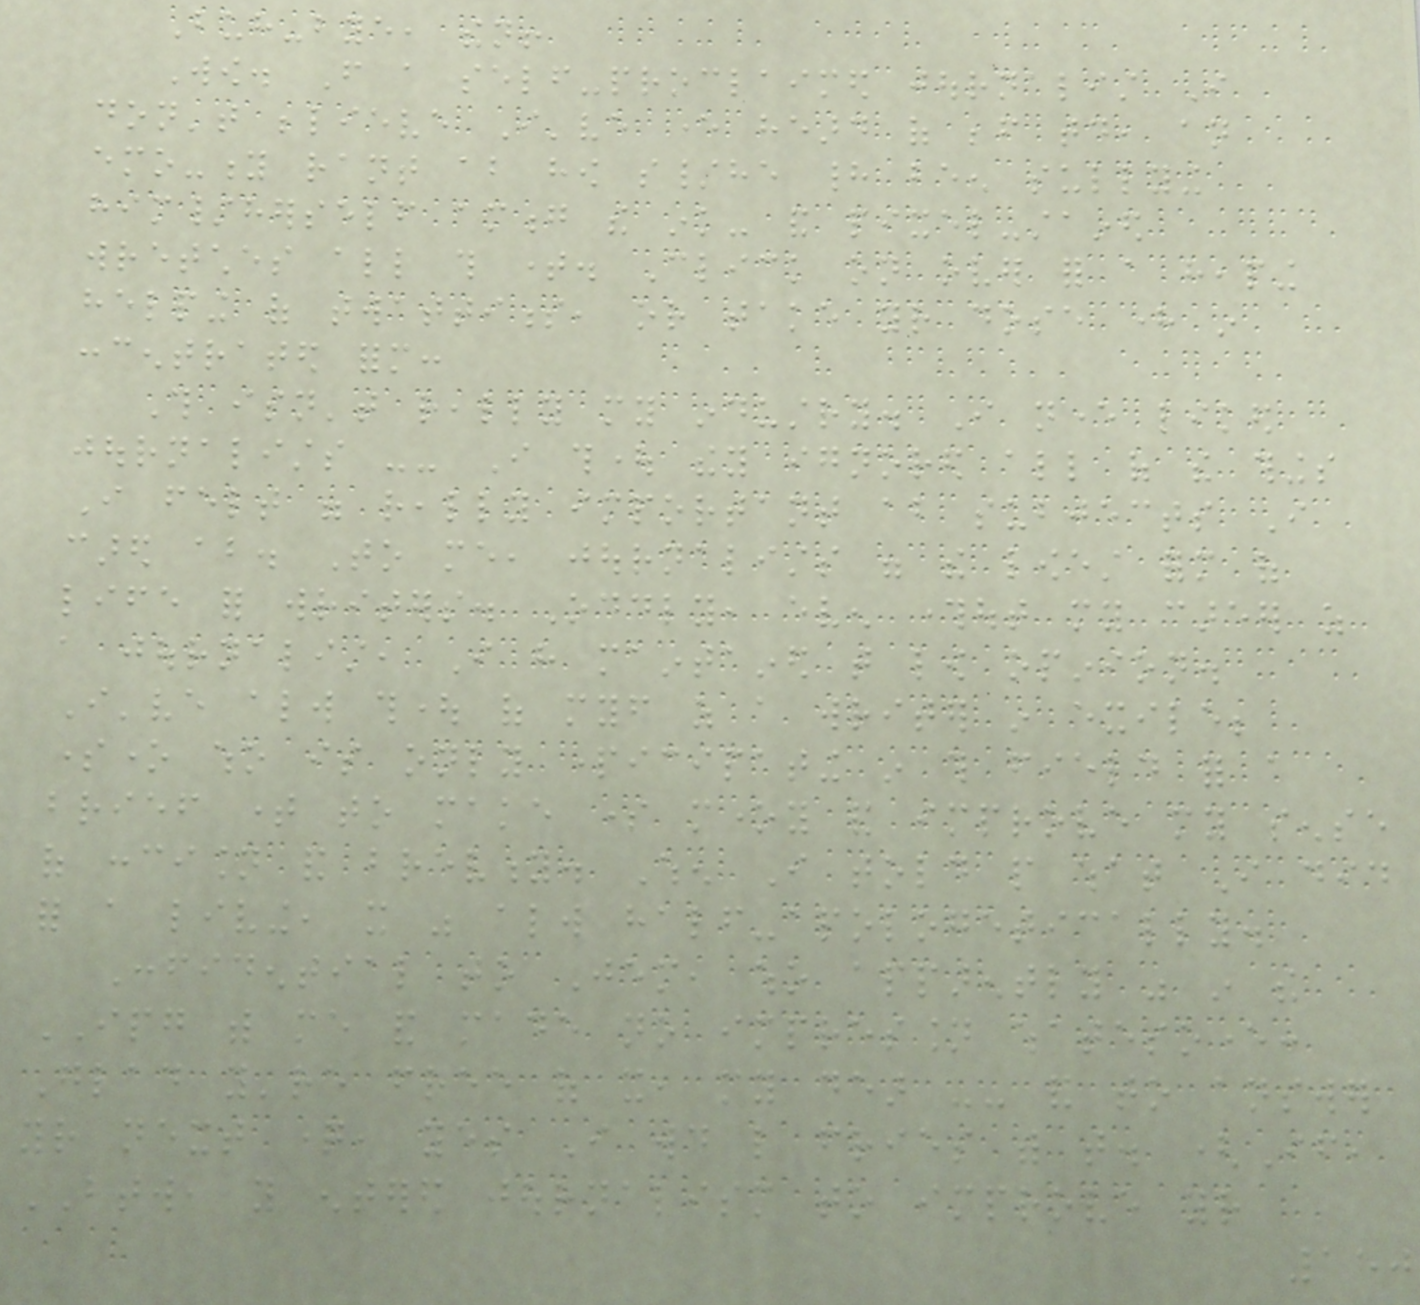Buh-bye, then!
Wow. From a self-proclaimed journalist I
don't believe I've ever heard of before today, an
emo-y rant about how s/he had been sullying
him/herself among the ink- and pixel-stained
wretches all this time. Click on over for a heaping
helping of twattiness, or take your dose here in
concentrated form:
This isn't really my industry. I never liked
journalists -- I thought they ignored all of the things
I felt were really important about subjects I
cared about. To me, journalists were the lowest form of
life for writers. Oddly, even throughout my career as
a journalist, I have maintained that low opinion.
I've always thought of myself as a writer in exile;
someone who is only participating in this field for a
brief time to make some money and improve my sense
of concision and brevity. When I told people what I did
for a living, it was always half-apologetically.
Confidential to Jem, who apparently was in the
IPG with me and made no impression whatesoever:
Glad you're free of it, my dear -- and to answer
your next question, yes I would like fries with that. (If,
BTW, you entered journalism to improve your
150
